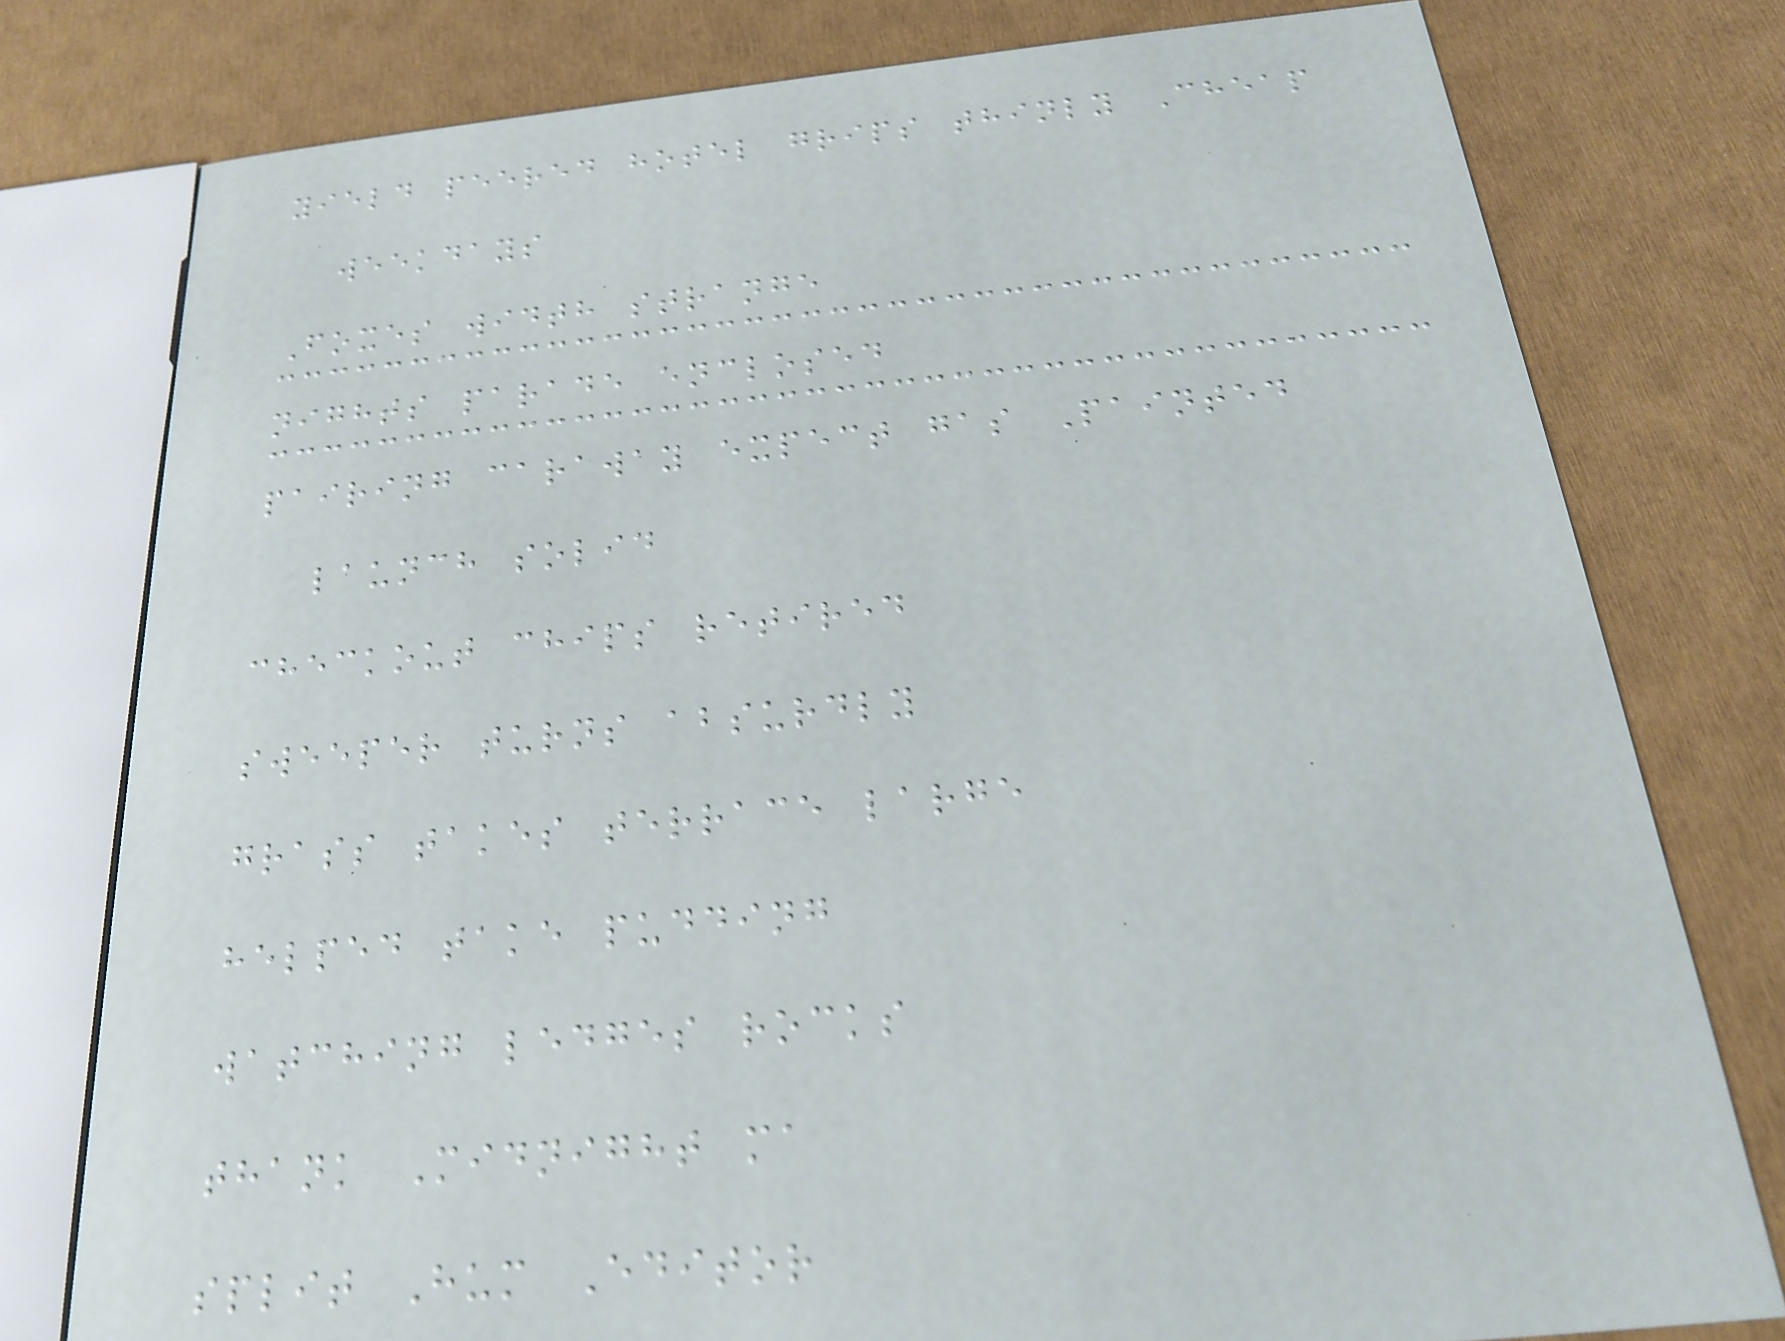yield peered hotel grips thinly Cheap
weekdays
Foxes width strange
nights parade enclosed
pairing caraway expect gas Painted
launch solid
checkout chips retired
sweeper turns absurdly
grass takes terrace large
helped take pudding
watching ledges rocks
thank Midnight ma
split Hum Editor
